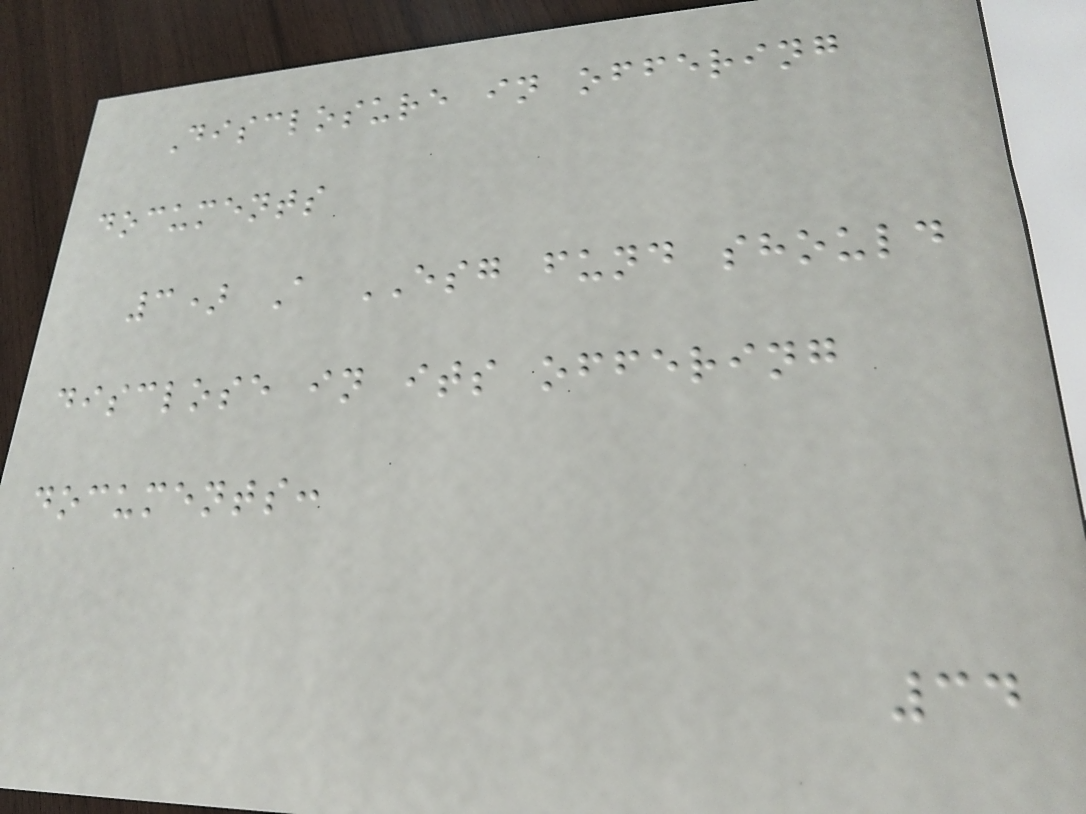Disclosure in offering
documents
3) A ESG fund should
disclose in its offering
documents:
34
